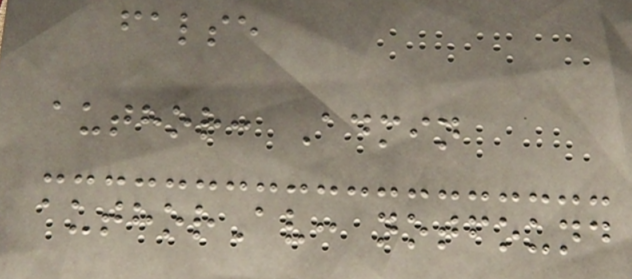false
author: Admin
authorAv: notfound
